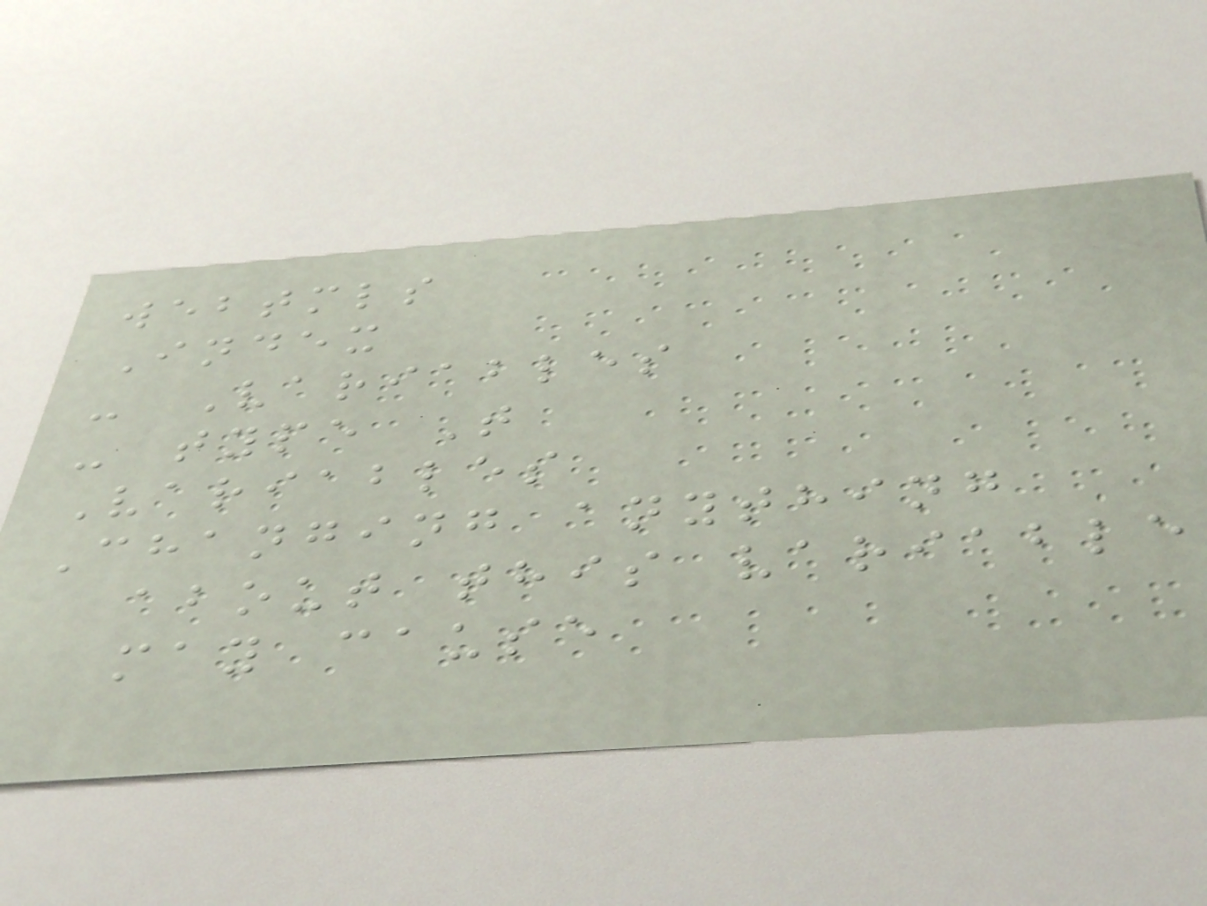webtmls
Index
- Variables
- type T
Variables
Changing anything
about this variable
may cause
